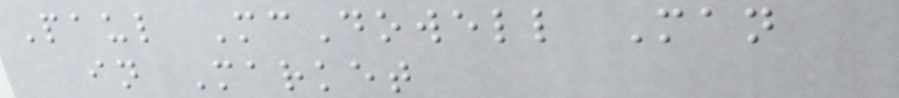Paul McDowell Man
in Market
